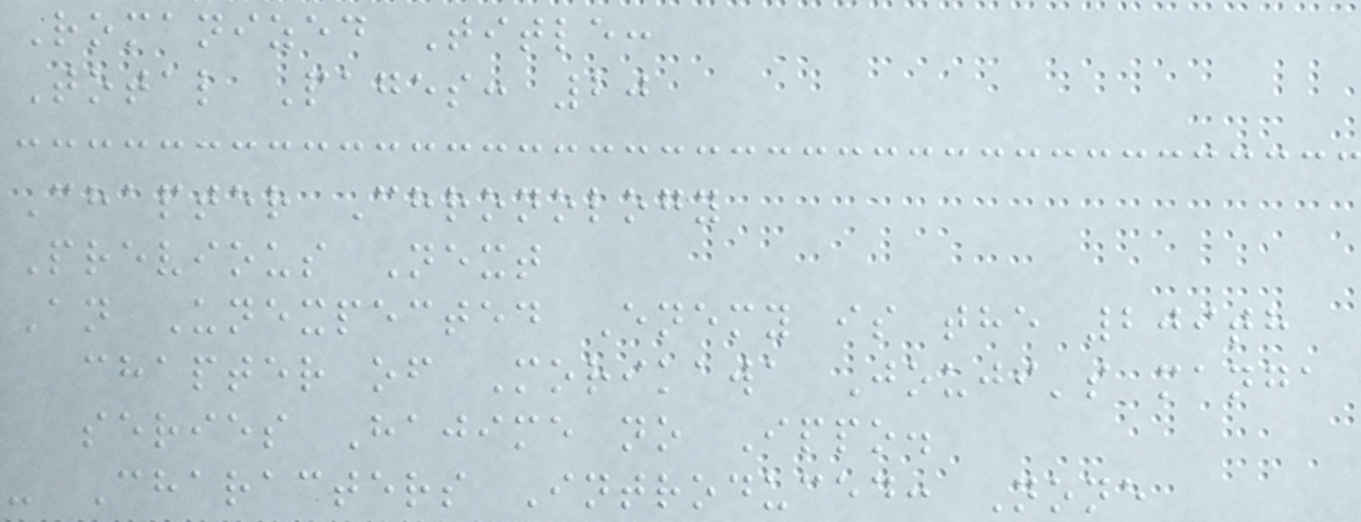Romanized Title:
Total Pages: 20
Chapter Chronology
Previous Next
An Unexpected Enemy is the 209th
chapter of Morikawa Jouji's manga
series Hajime no Ippo.
- Characters Introduced: None
